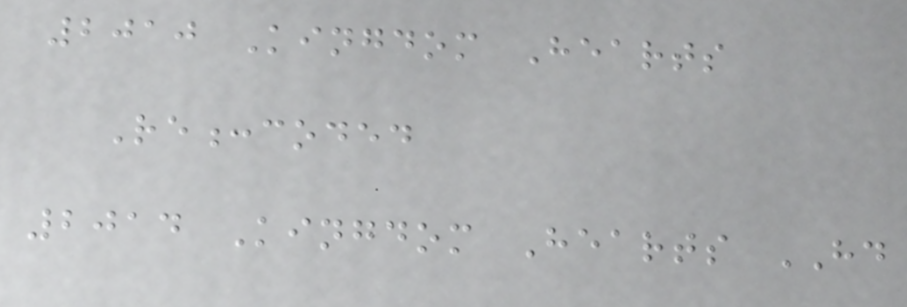2010 Kingdom Hearts
Re:coded
2014 Kingdom Hearts HD
